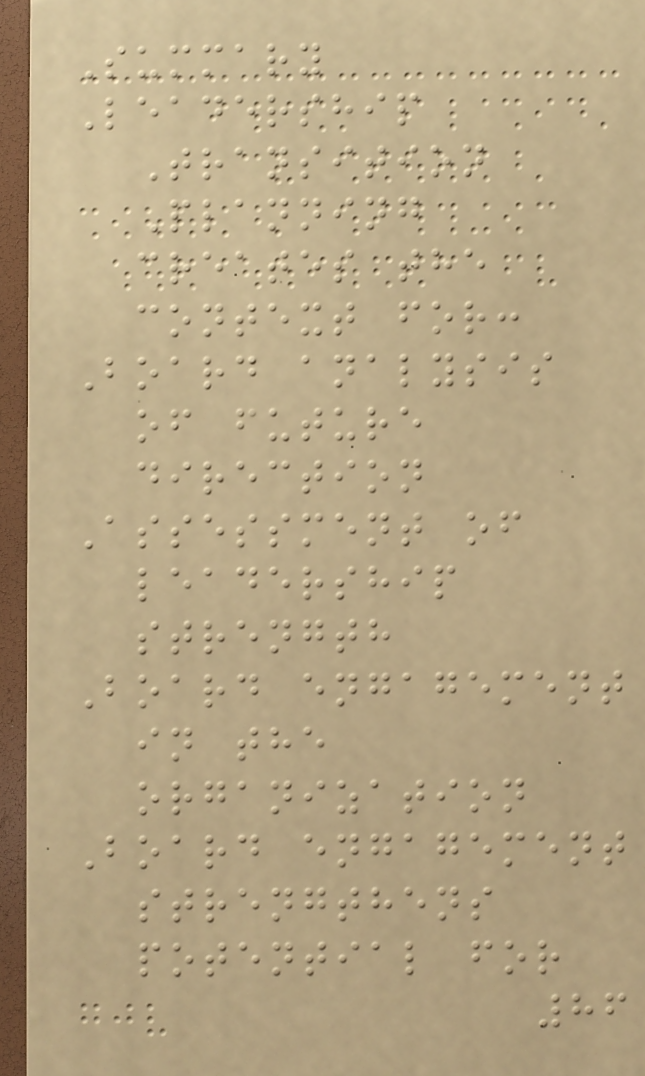Summary
Leadership
Transition
Planning
creates the
context for:
Board analysis
of future
direction
Assessment of
leadership
strength
Board engagement
in the
organization
Board engagement
strengthens
potential for
86
